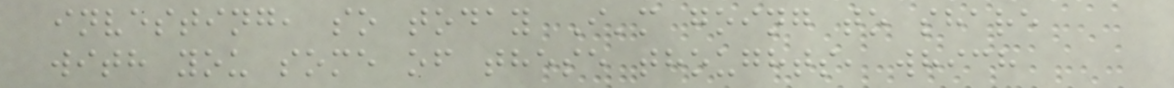investing, so today I'm going to share
with you some of these thoughts, which
